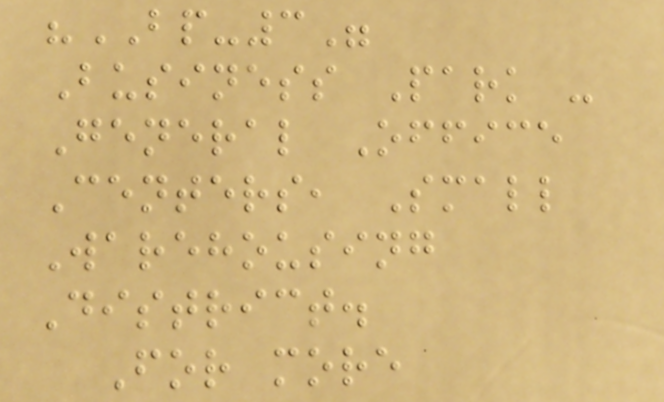"BP-3"
Business Park -
General Office
Centers, Small
Warehousing
District.
For more
